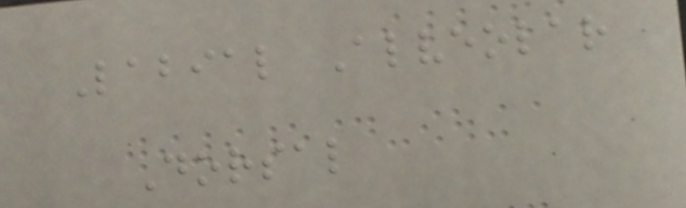Labial Alveolar
Dorsal
